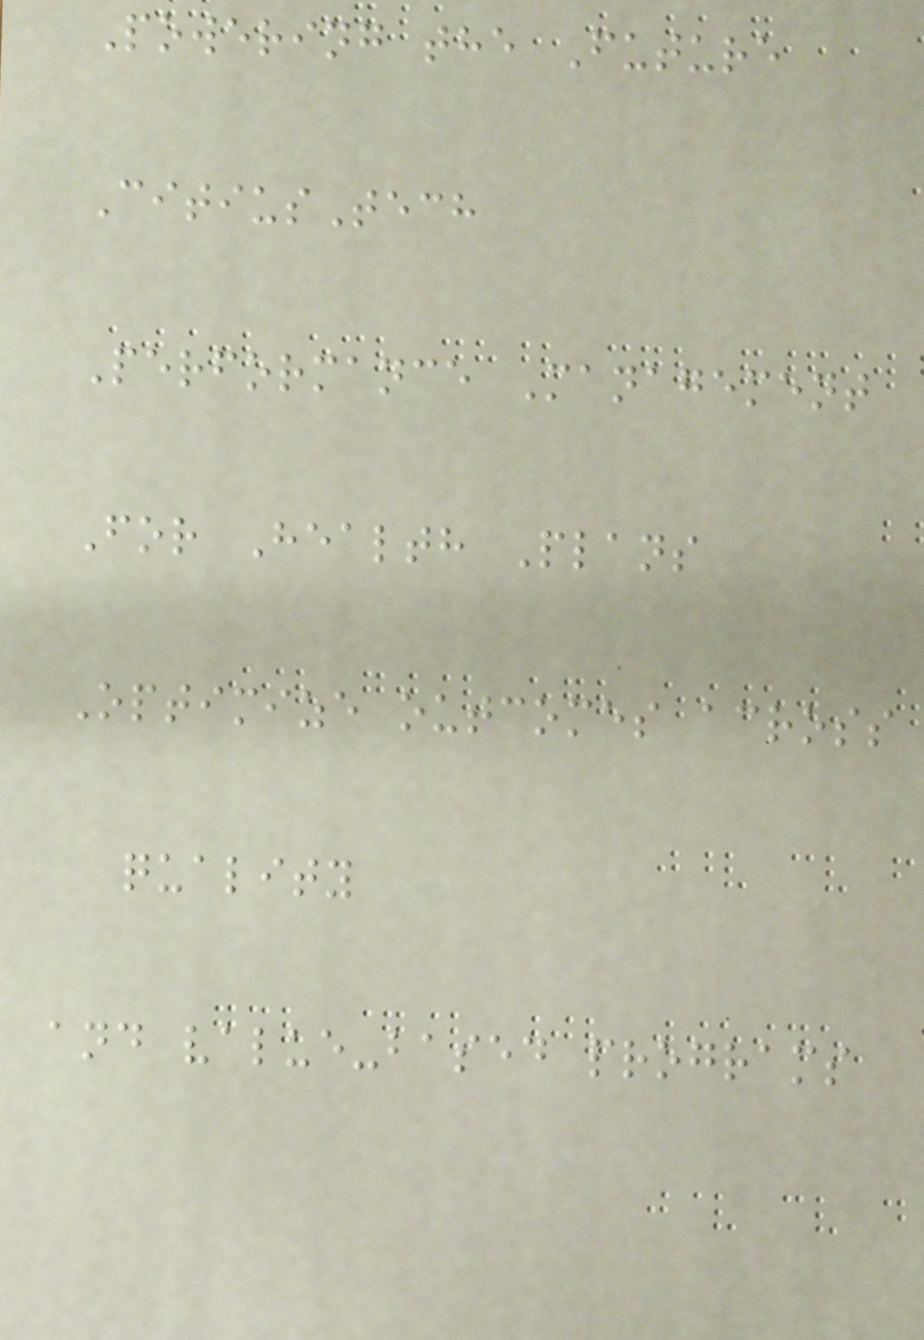Powering the Future
CitiusTech
Performance Management
For Health Plans
Optimize outcomes across
quality
and value-based programs
